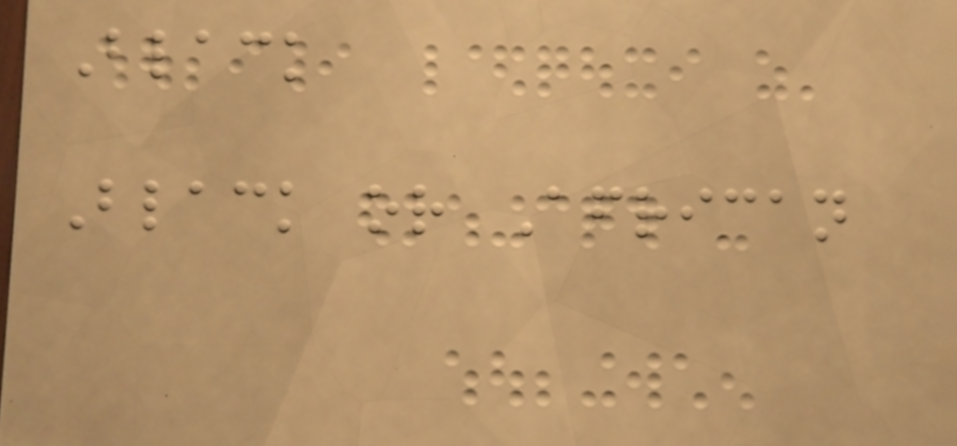Black
Black or African
